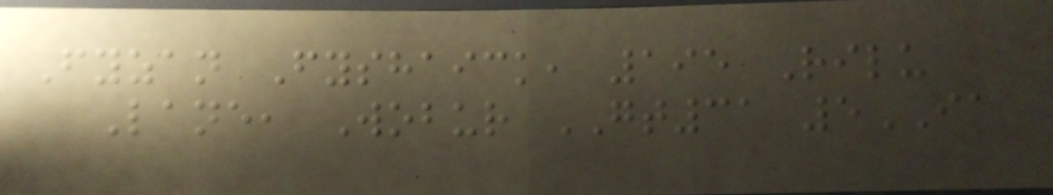Fyzan Fyshaick, 195 Rilu
Lane, Wobur GT31 5IA
